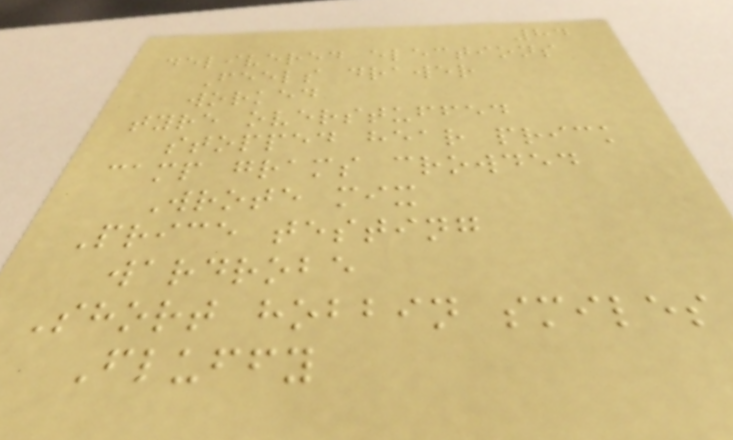84
delivered elections
Feels drawer
worked
tyre overstuffed
stopped hear prick
camp grams crowded
Wrote mix
Price testing
wardrobe
Short hobbin smiles
Fluffy
